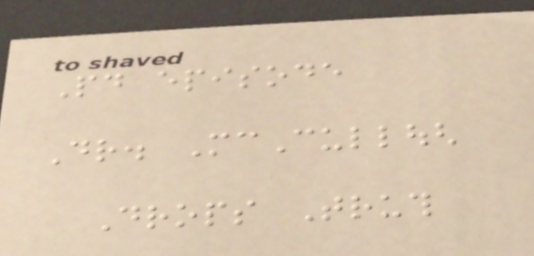Paid episode
Dr. McCullough
Drops Truth
